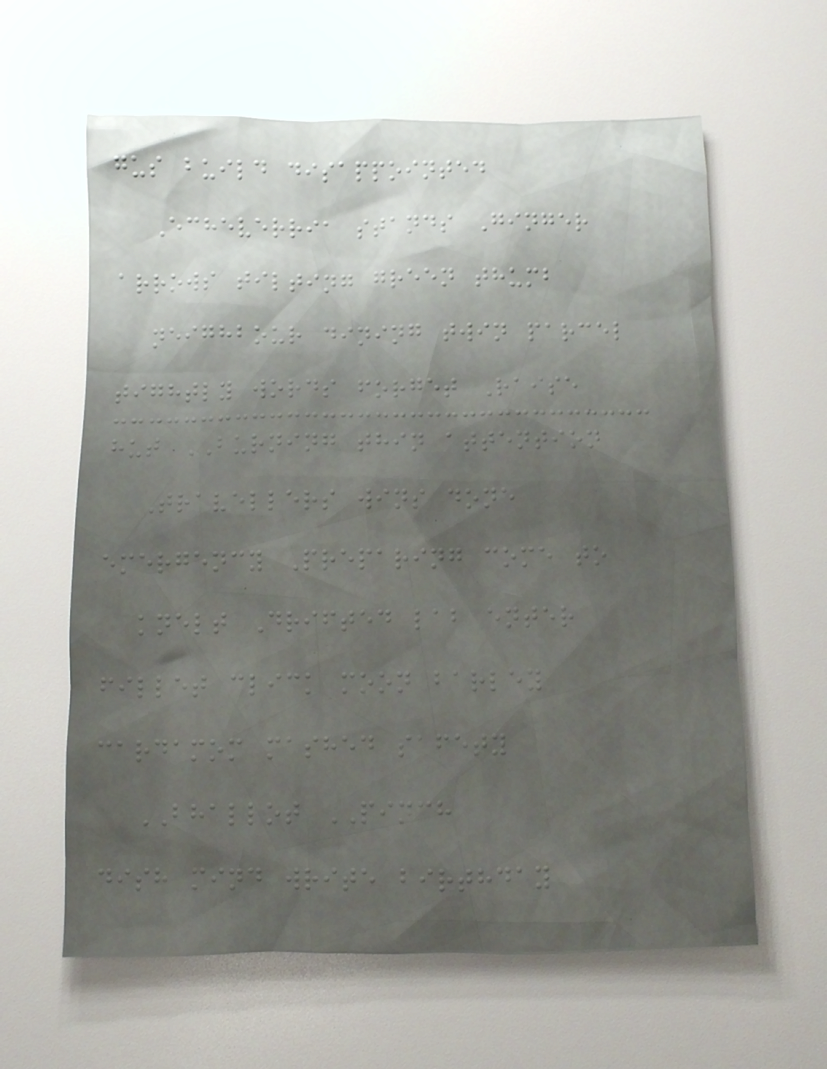gus build disappointed
Echeverria stands Ginger
arrows tilting green thumb
neighbour dining twin parcel
tightly words forget Raise
hut BURNING thin attention
Travellers wins done
emergency Preparing come to
knelt Drifted lab enter
fillet click moon barley
cardamom mashed safety
BHALLOT PINCH
dish mind write birthday
